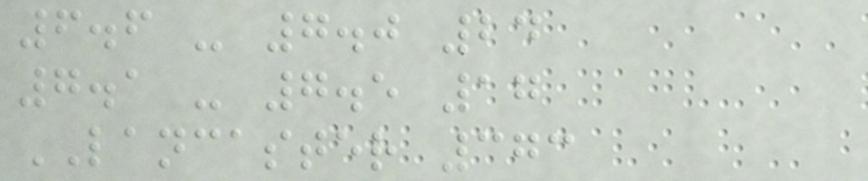6.6 - 7.0 24
7.1 - 7.5 17
LANCASTER 373
